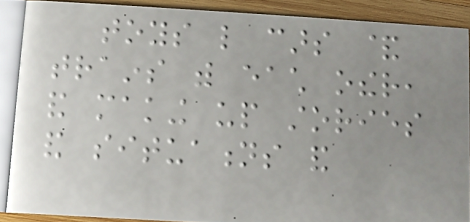toys like cars &
trains with each other,
and making up stories
and situations and
